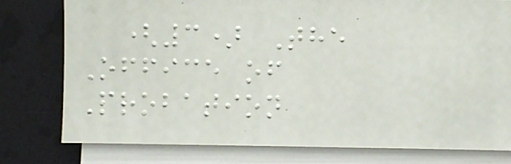(3) The
Office of
Probation
